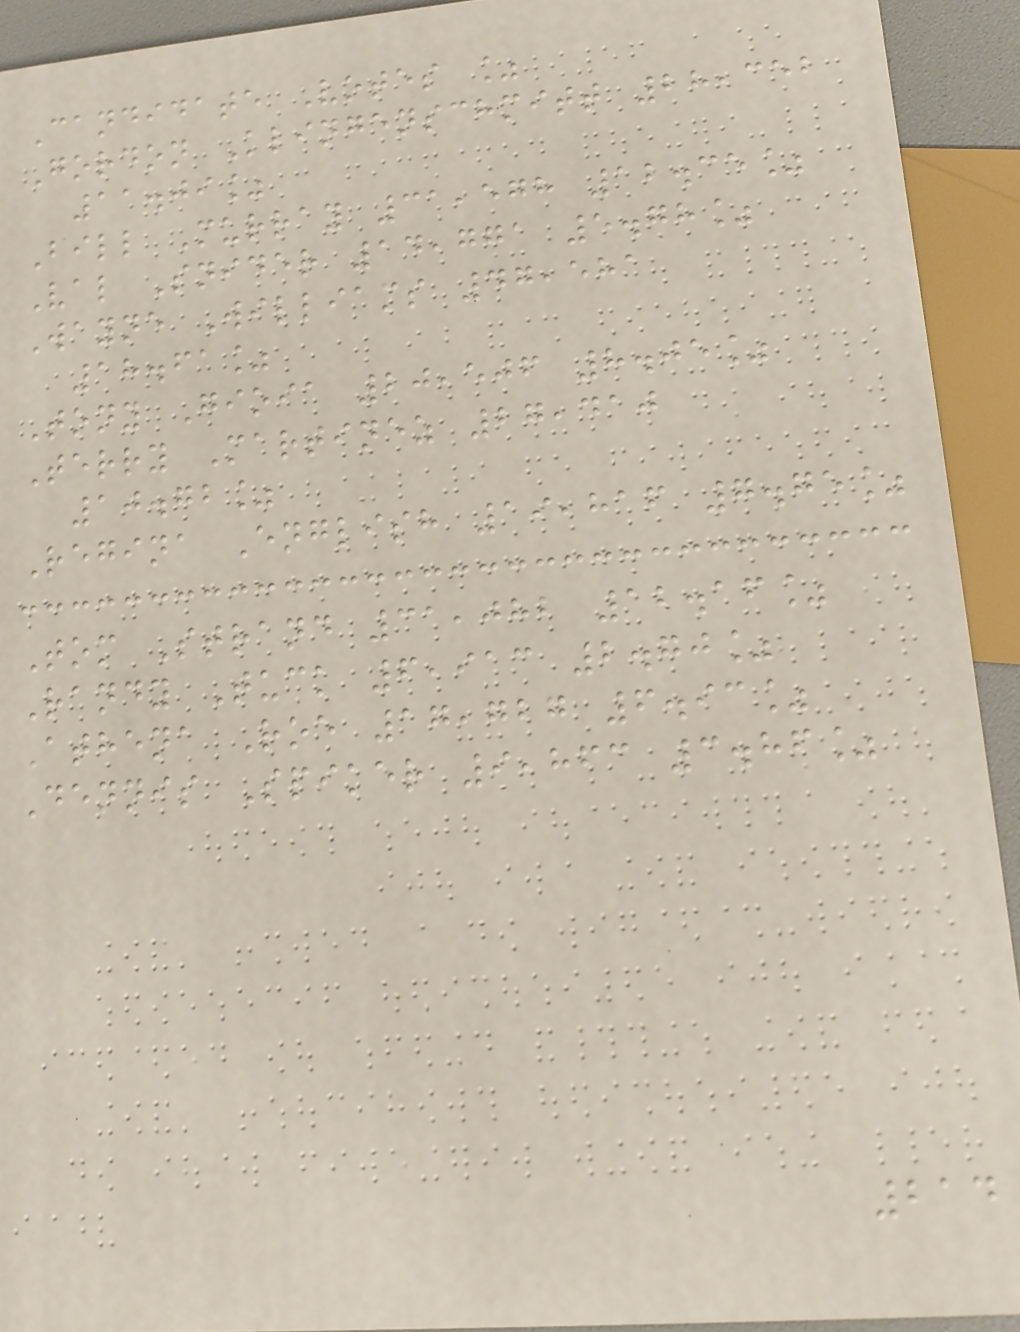Candidate Votes %
Gordon Klingenschmitt 28,352
11.09%
Bill Murray 31,578 12.35%
Val Snider 14,771 5.78%
Wayne Williams 47,581
18.61%
Tony Gioia 20,506 8.05%
Terry Martinez 27,410
10.72%
Regina English 19,816 7.75%
Tom Strand 31,082 12.16%
Randy Tuck 6,913 2.70%
Athena Roe 17,727 6.93%
Dennis Spiker 9,863 3.86%
214
